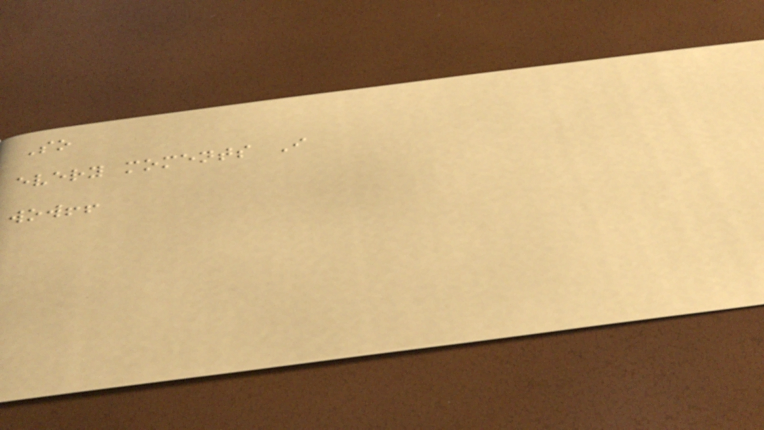So
every moments I
wow!!
